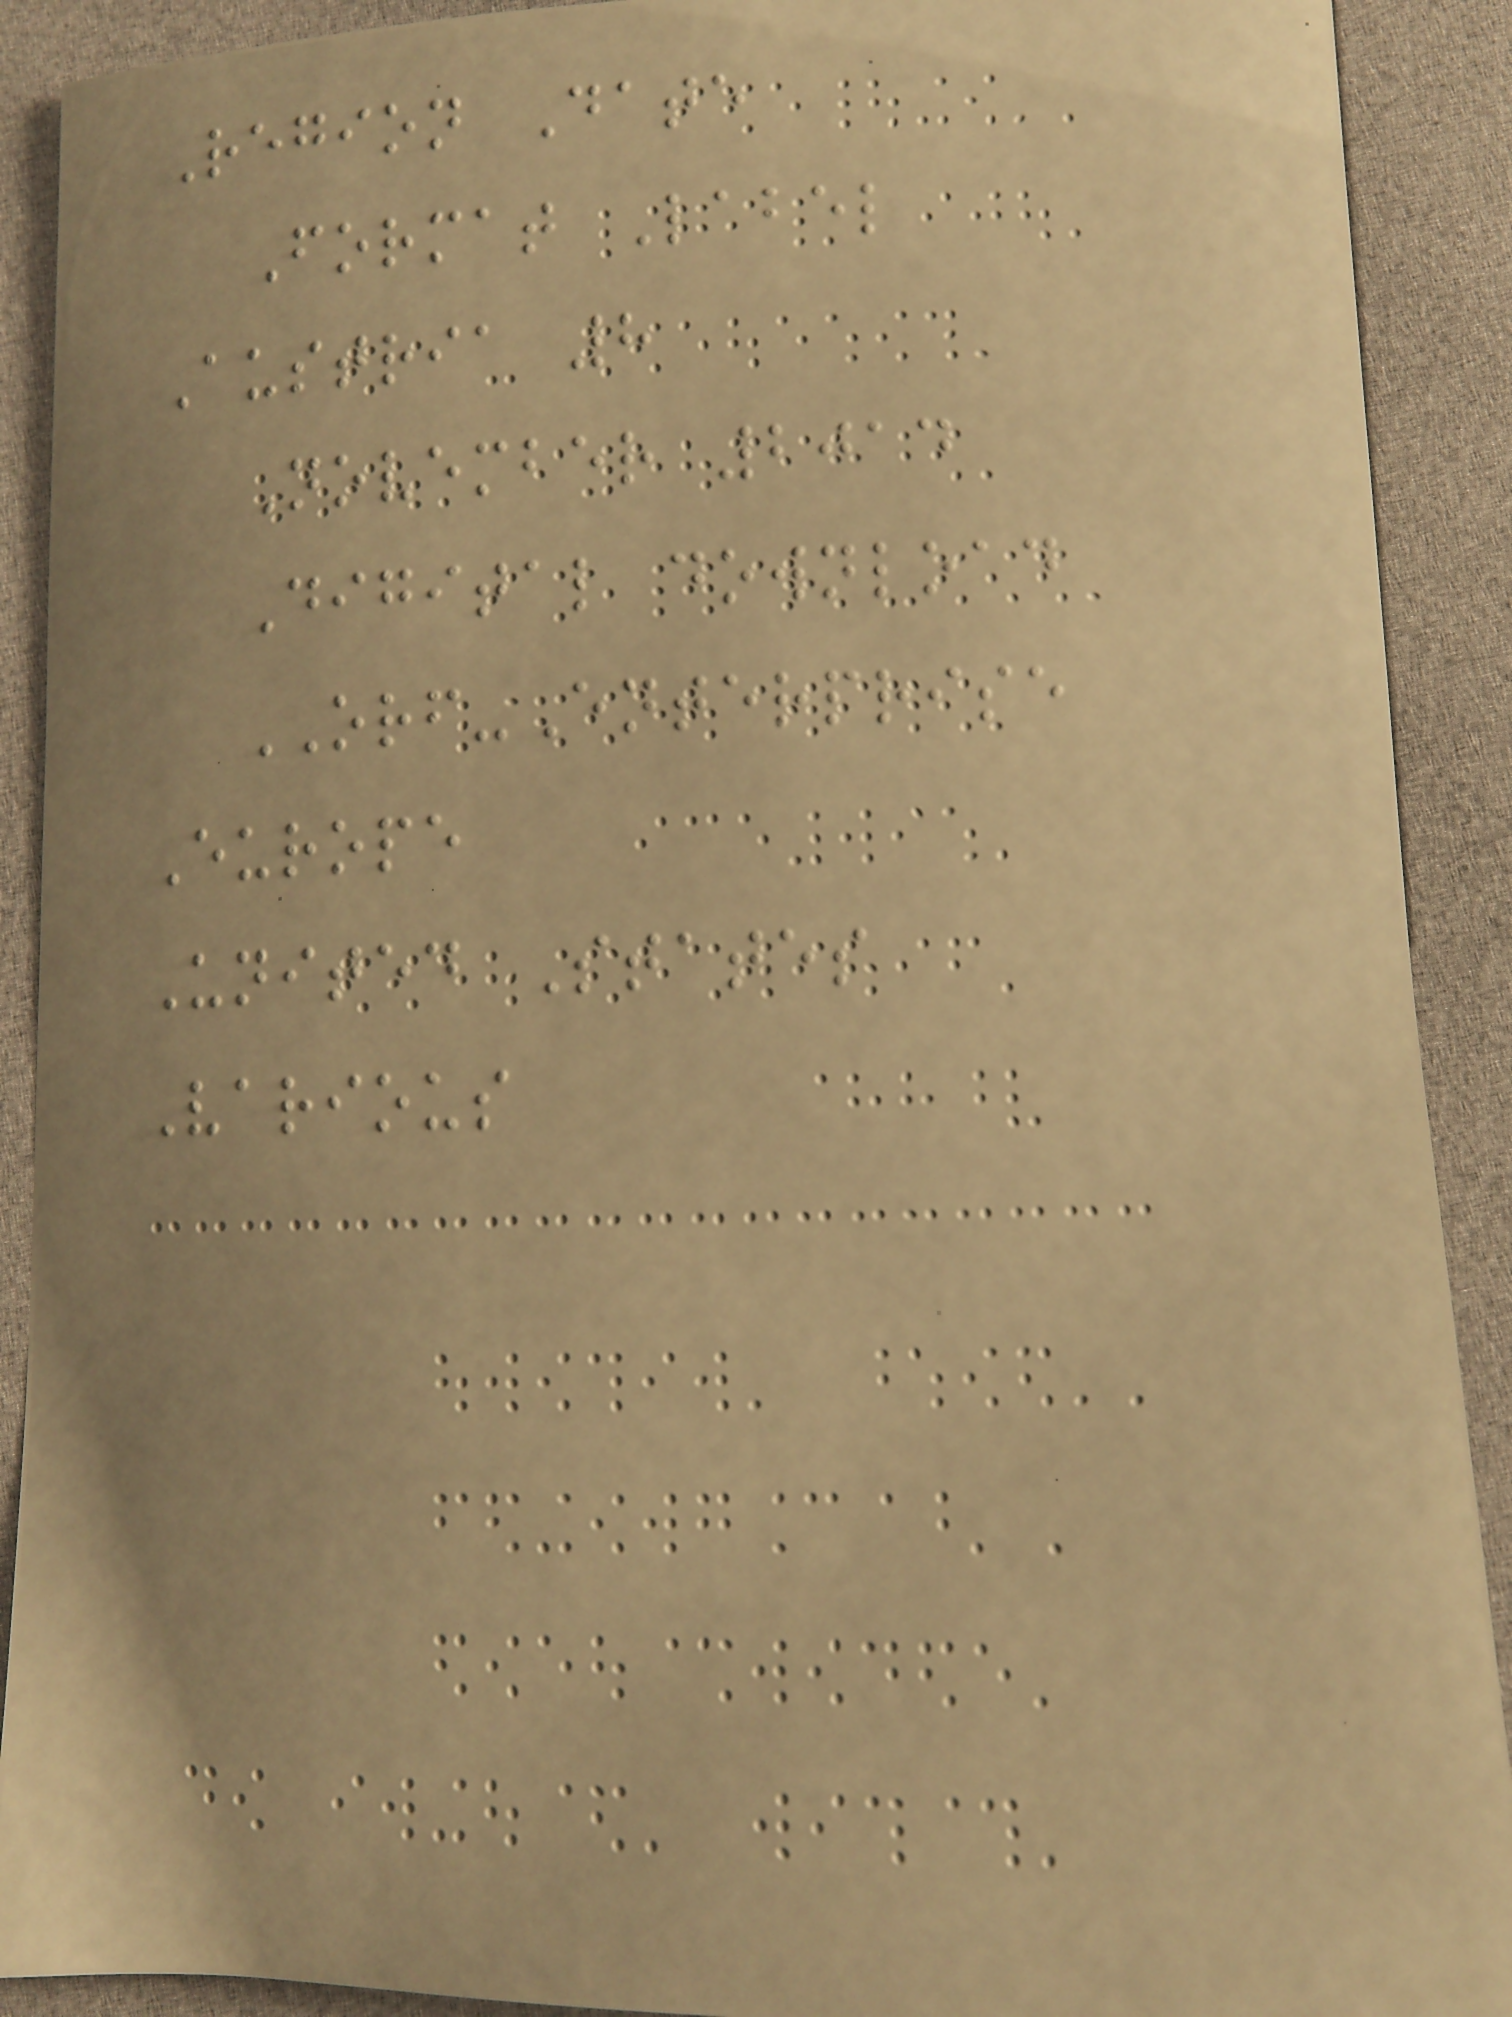Region Date
Format Label
Austria 8
November 2014
Digital download
ORF-Enterprise
Europe
United States
Various
